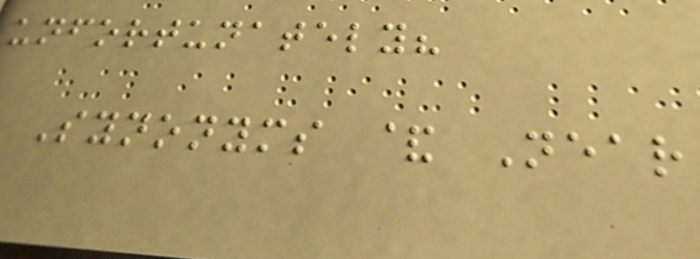unfortunately?
Synonyms & Near
